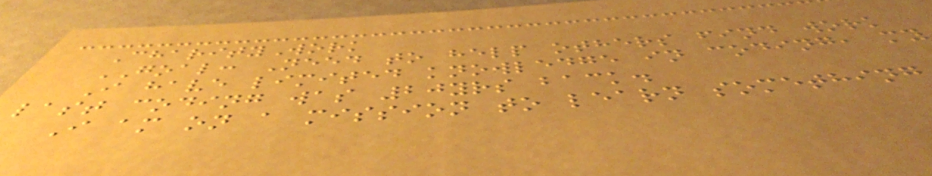CharityWork
GOAL: Need to help others find work
I have limited knowledge in coding, my
last coding was 20yrs back.
I am on a mission to learn something
